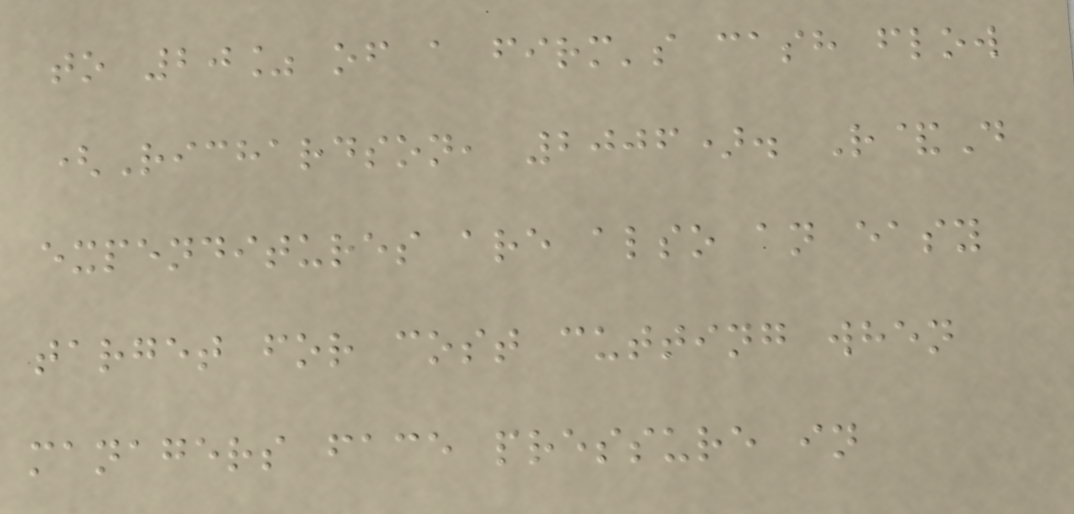to 20% of a firm's cash flow
(Richardson, 2006). R&D
expenditures are also an easy
target for cost cutting when
managers face pressure in
